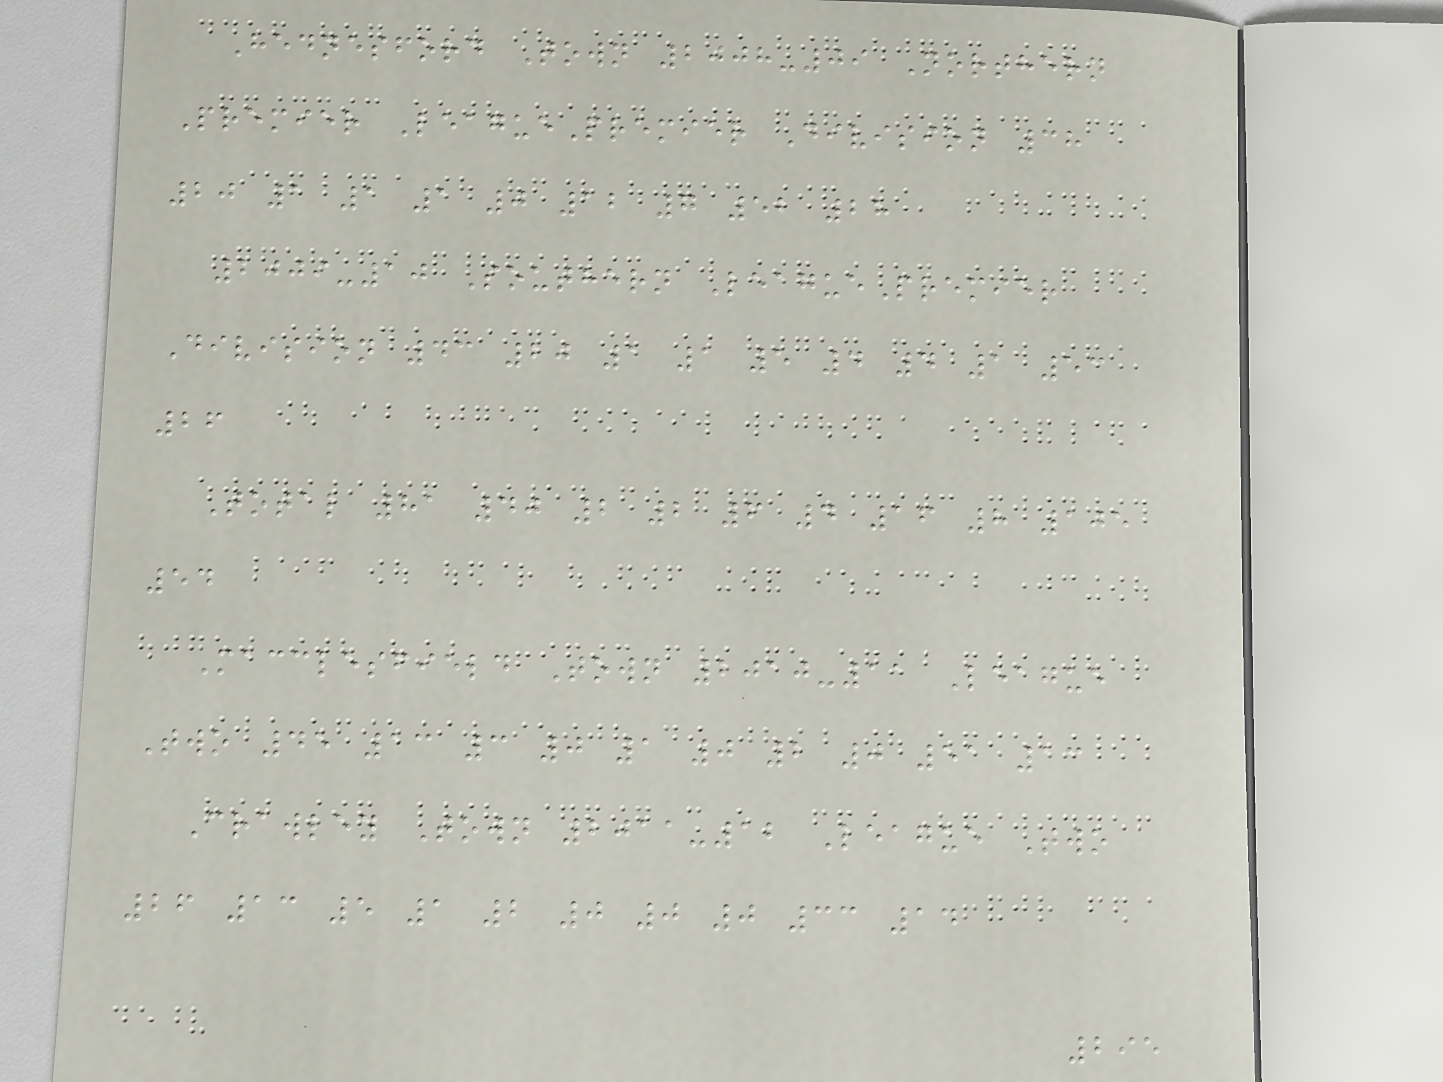Hednesford Town 2008-09 Northern
Premier LeaguePremier Division 38
20 1 1 1 0 12 7 52 28
2009-10 Southern LeaguePremier
Division 43 20 1 1 5 4 4 1 53
26
Total 81 40 2 2 6 4 16 8 105
54
Macclesfield Town 2010-11 League
Two 45 13 3 0 1 0 2 0 51 13
Crawley Town 2011-12 League Two
26 13 5 1 2 0 0 0 33 14
295
